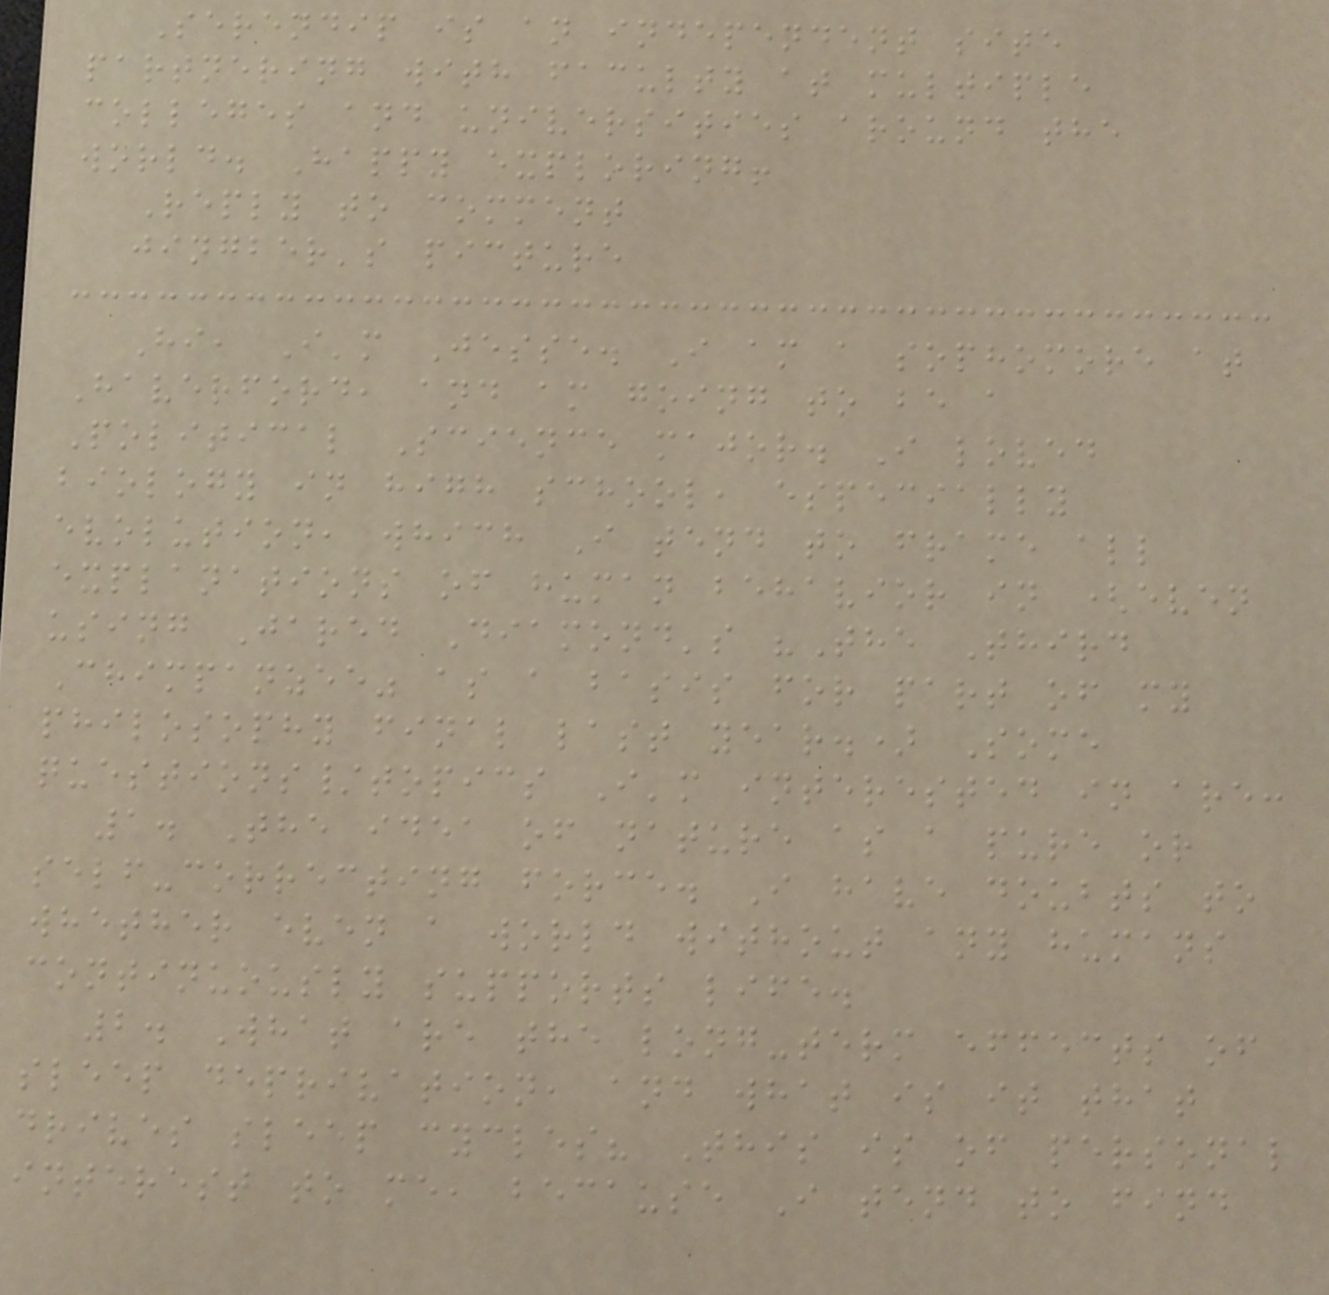Serendip is an independent site
partnering with faculty at multiple
colleges and universities around the
world. Happy exploring!
Reply to comment
jingber's picture
Hi, I'm Jesse. I am a sophomore at
Haverford, and am going to be a
Political Science major. I loved
biology in high school, especially
evolution, which I tend to frame all
explanations of human behavior in (even
using Jared Diamond's "The Third
Chimpanzee" as a basis for part of my
philosophy final last year.) Some
questions/topics I'm interested in are:
1. The idea of nature as a pure or
self-correcting force. I have doubts to
whether even a world without any humans
continuously supports life.
2. What are the long-term effects of
sleep deprivation, and what is it that
drives sleep cycles? This is of personal
interest to me, because I tend to find
